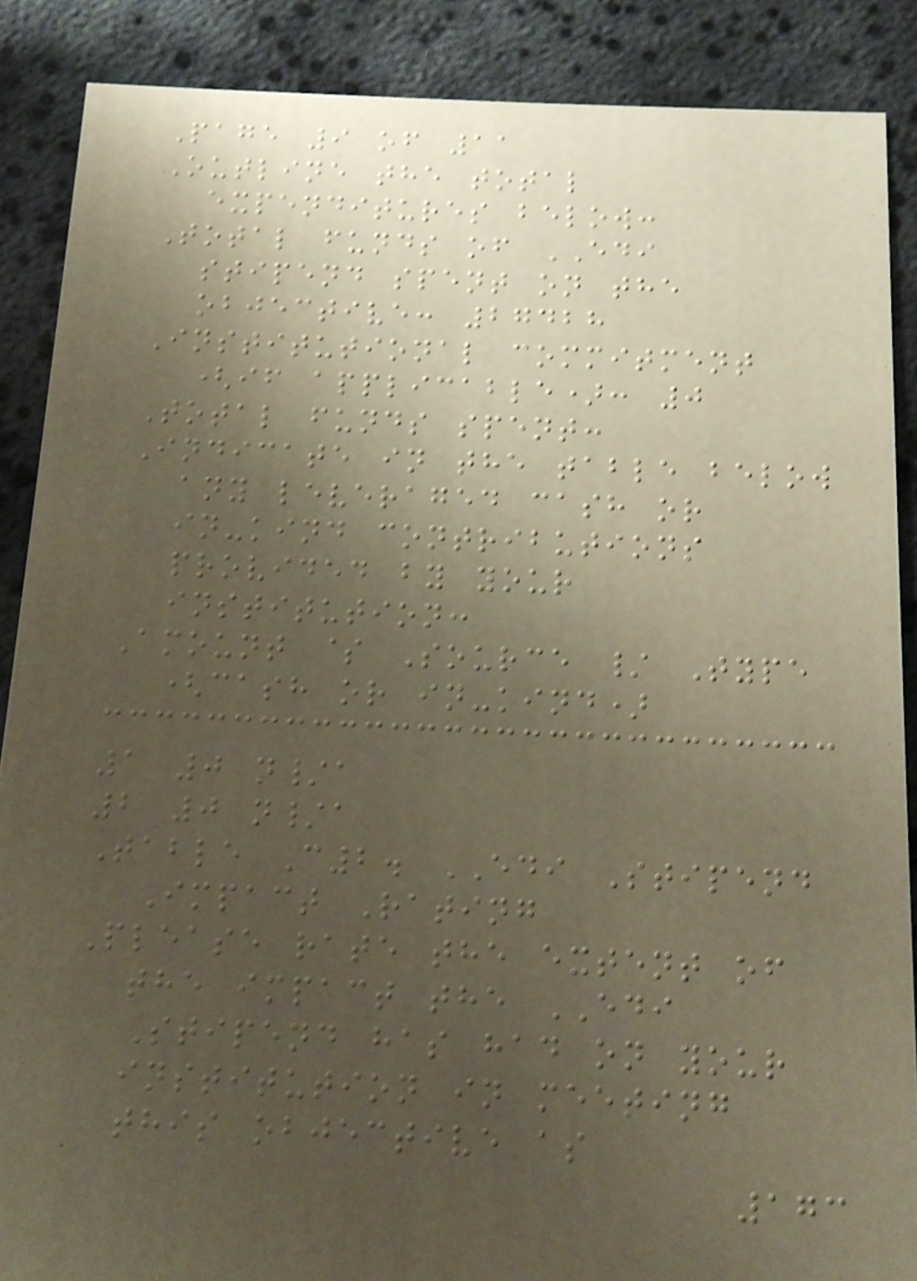Page 9 of 11
Outline the total
expenditures below:
Total funds of EDI
stipend spent on the
objective: 27428
Institutional commitment
(if applicable): 0
Total funds spent:
Indicate in the table below
any leveraged cash or
in-kind contributions
provided by your
institution:
Amount $ Source / Type
(cash or in-kind)
1 0 n/a
2 0 n/a
Table C2. EDI Stipend
Impact Rating
Please rate the extent of
the impact the EDI
Stipend has had on your
institution in meeting
this objective as
173
